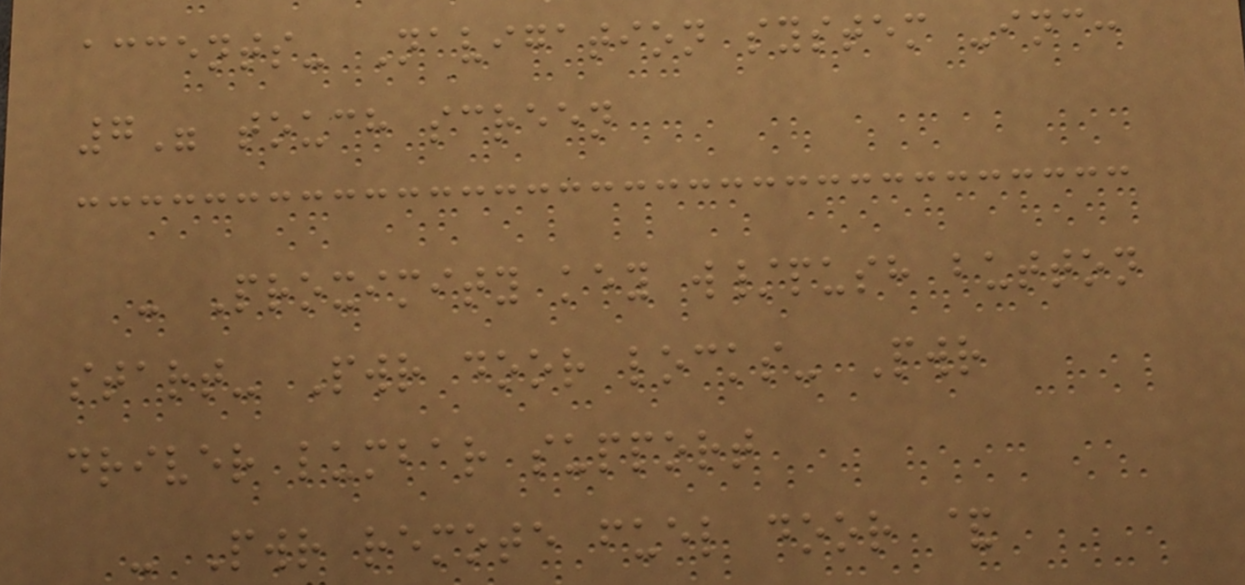accents- Navigation system -inc:
7" touch screen
- Proximity key w/push button
start- Pwr door locks- Pwr
driver lumbar support
- Pwr remote fuel door &
